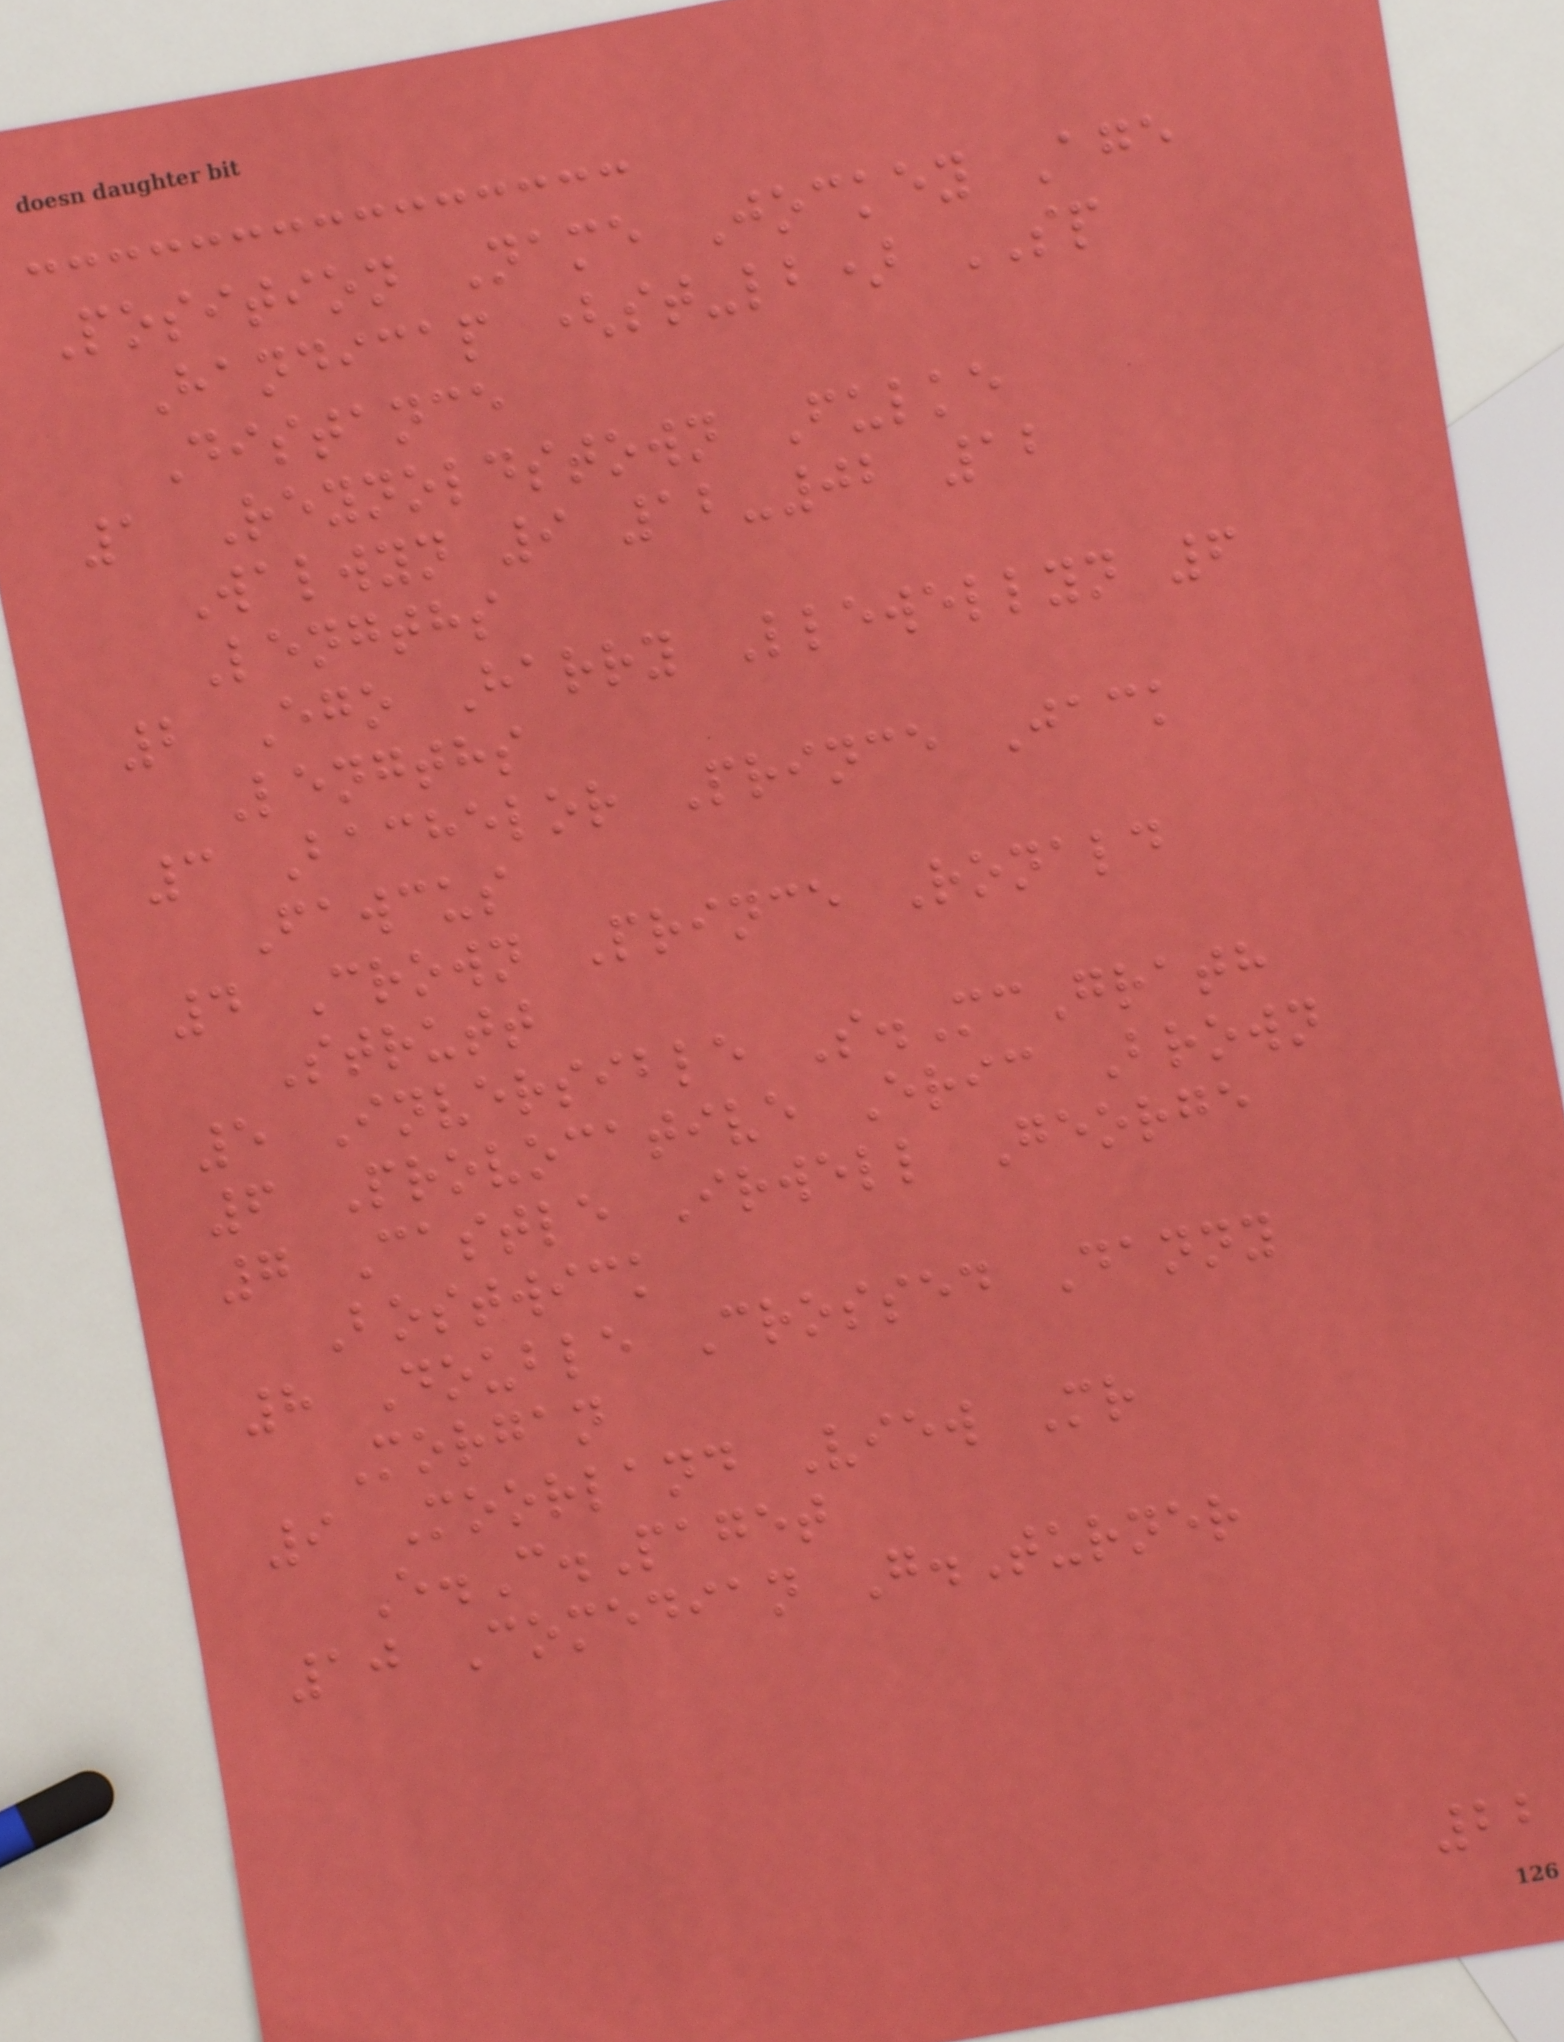Position Name Jockey Age
Handicap (st-lb) SP
Distance
1 Reynoldstown Fulke
Walwyn 9 12-02 12
Lengths
2 Ego Harry Llewellyn 6
Lengths
3 Bachelor Prince Jack
Fawcus
4 Crown Prince Ronald
Strutt
5 Inversible S.McGrath
6 Provocative Eric Brown
7 Castle Irwell George
Bostwick
8 Double Crossed Danny
Morgan
9 Moorland View Mr
E.C.Paget
10 Comedian G.Turner
22
